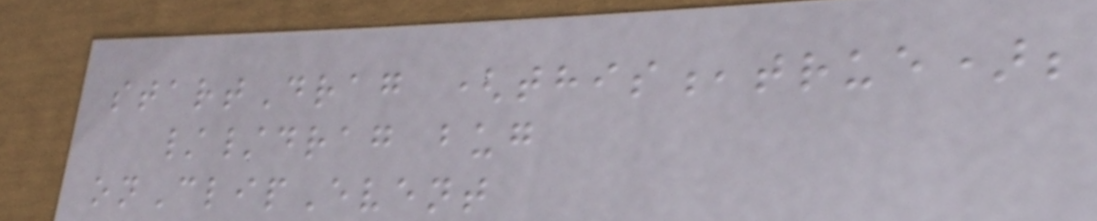startDrag (this,true);
//drag bug
onClipEvent
